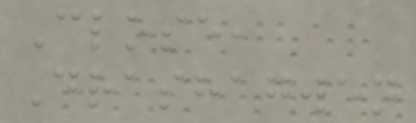Close,
Drashagwen
